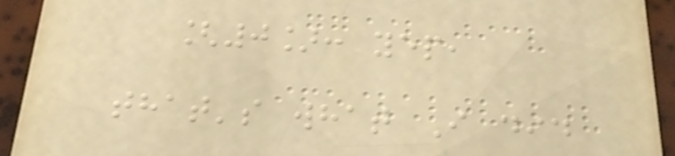[0]: yep,
that's what I did
